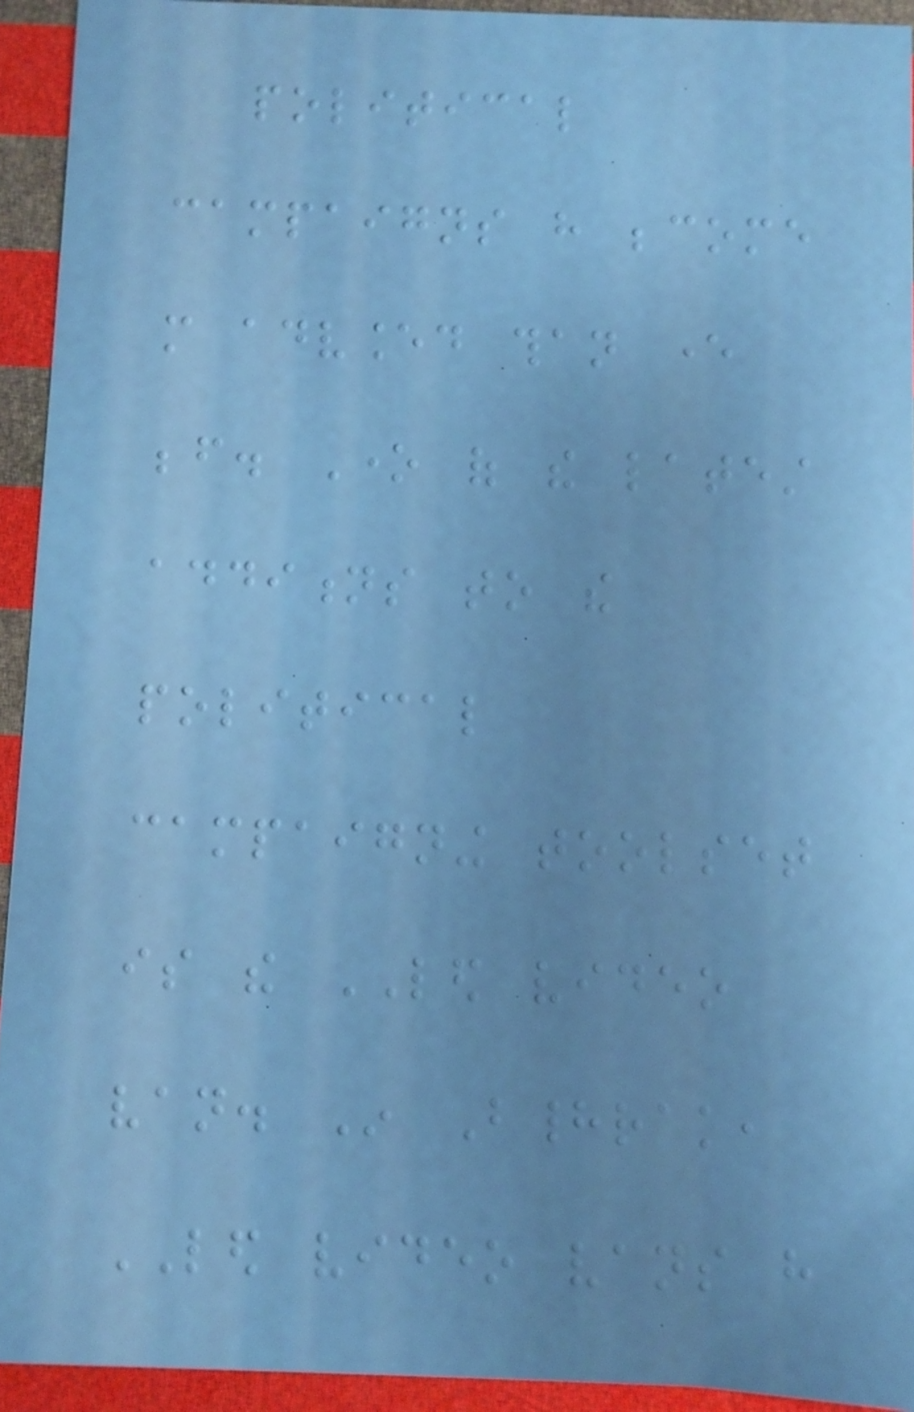political
campaigns have become
more advanced than ever
before. One of the latest
additions to the
political
campaigning toolset
is the LED video
van. In Bhadrak,
LED video vans have
